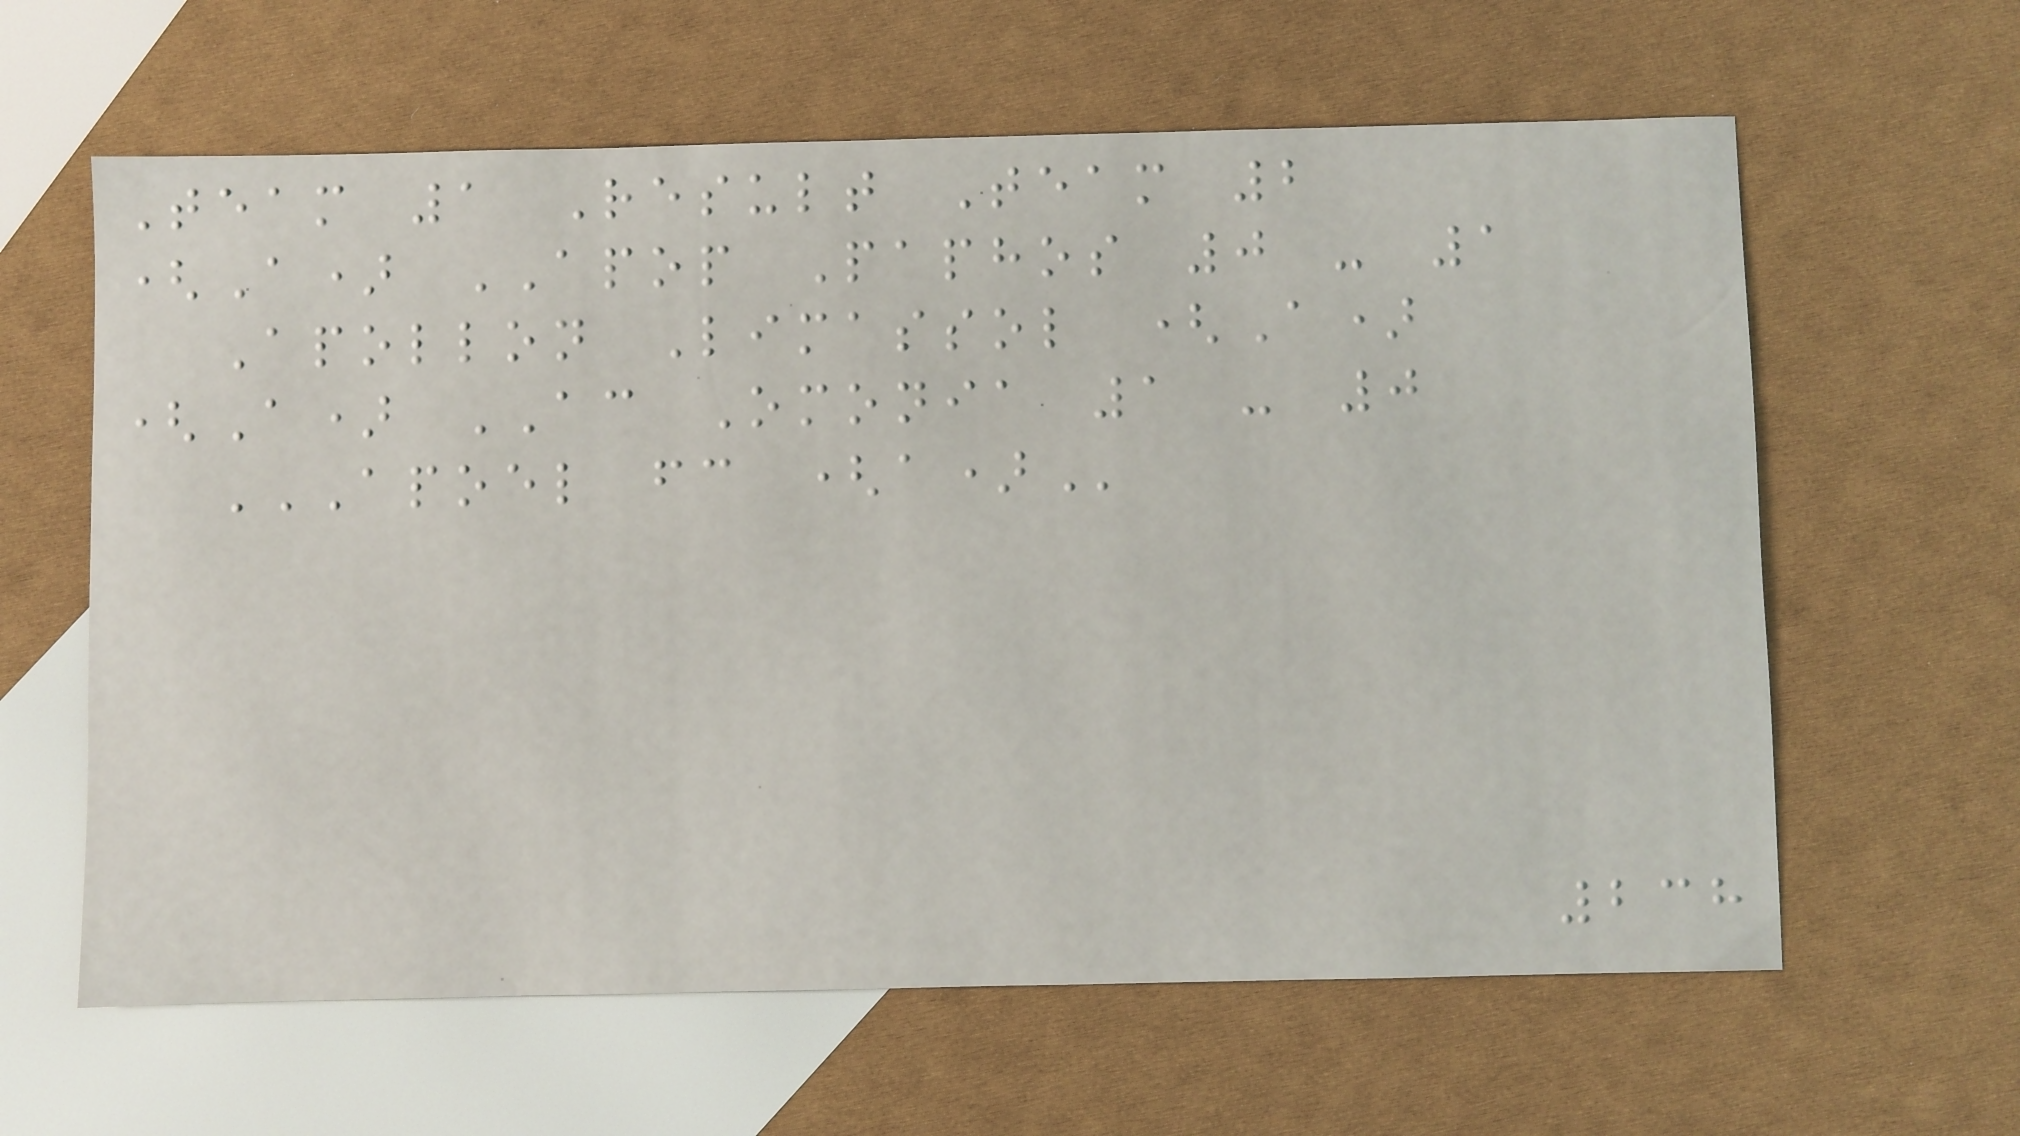Team 1 Result Team 2
(A) APOP Paphos 0 - 1
Apollon Limassol (A)
(A) AC Omonia 1 - 0
APOEL FC (A)
238
